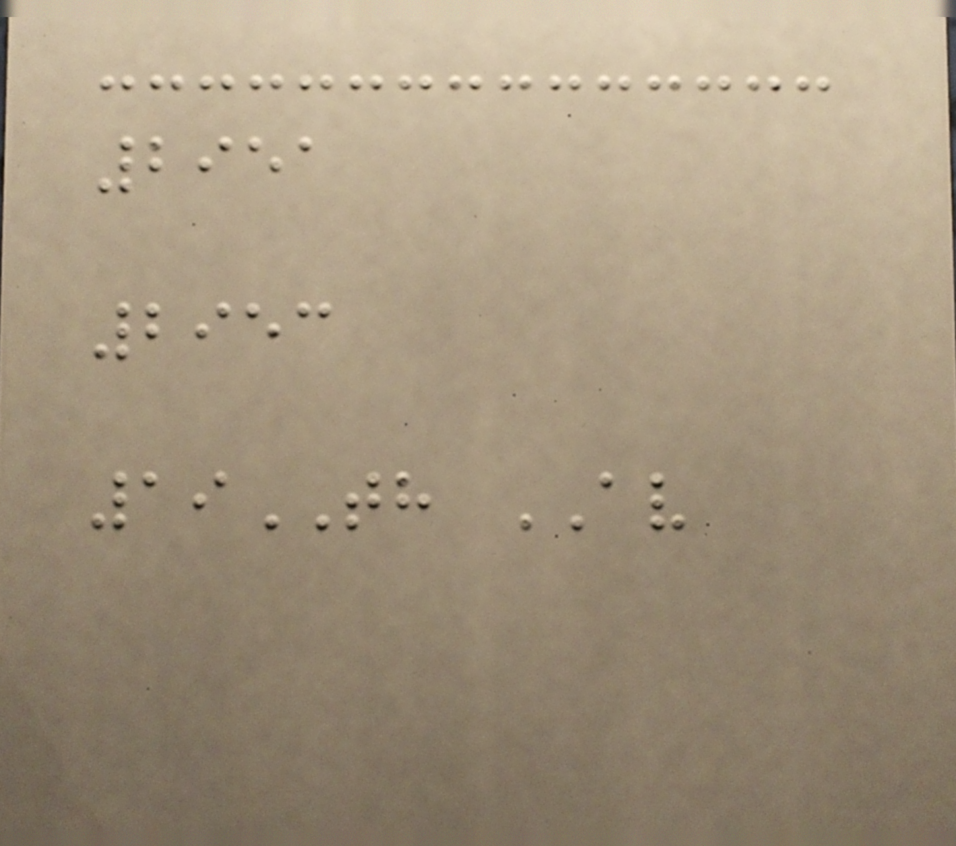2951
2953
19TH AV
